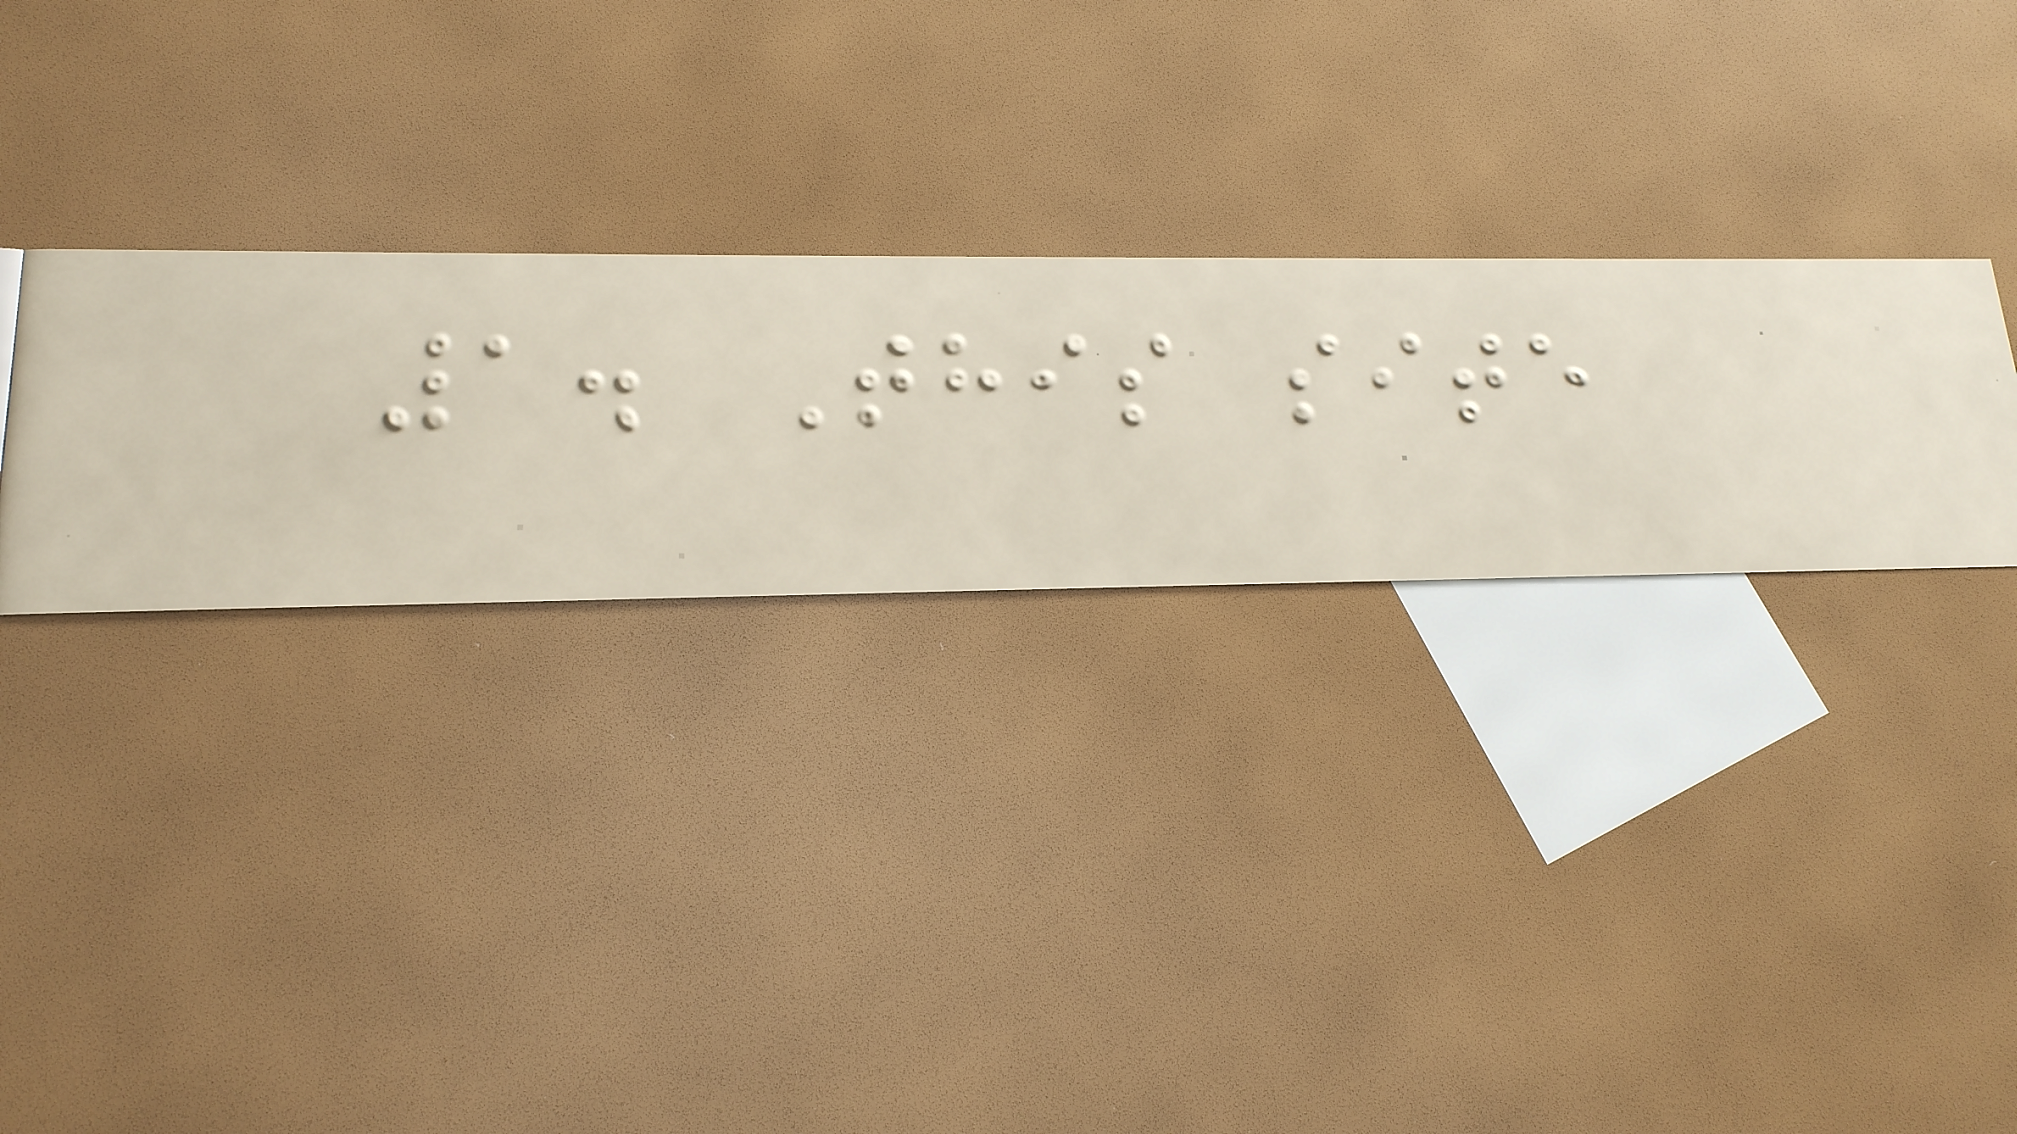1. This site
